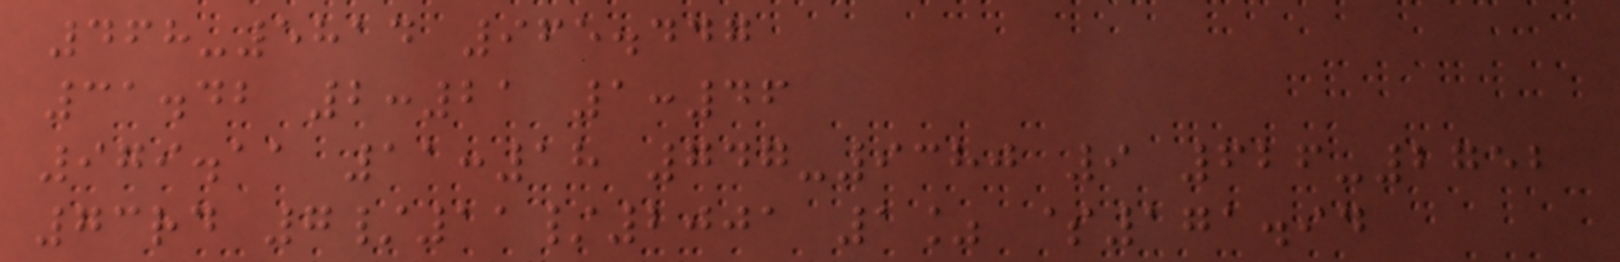468-5814 965.447
31.42 2:21 1:46
979.11 11:18 747-9380 9 626-2752
73rd 7/11/2001 1% $171.94
